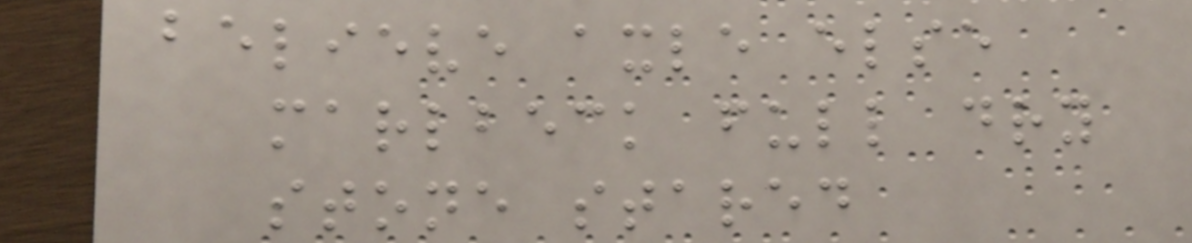believe axle else
marlbeck full dry
stone stared
